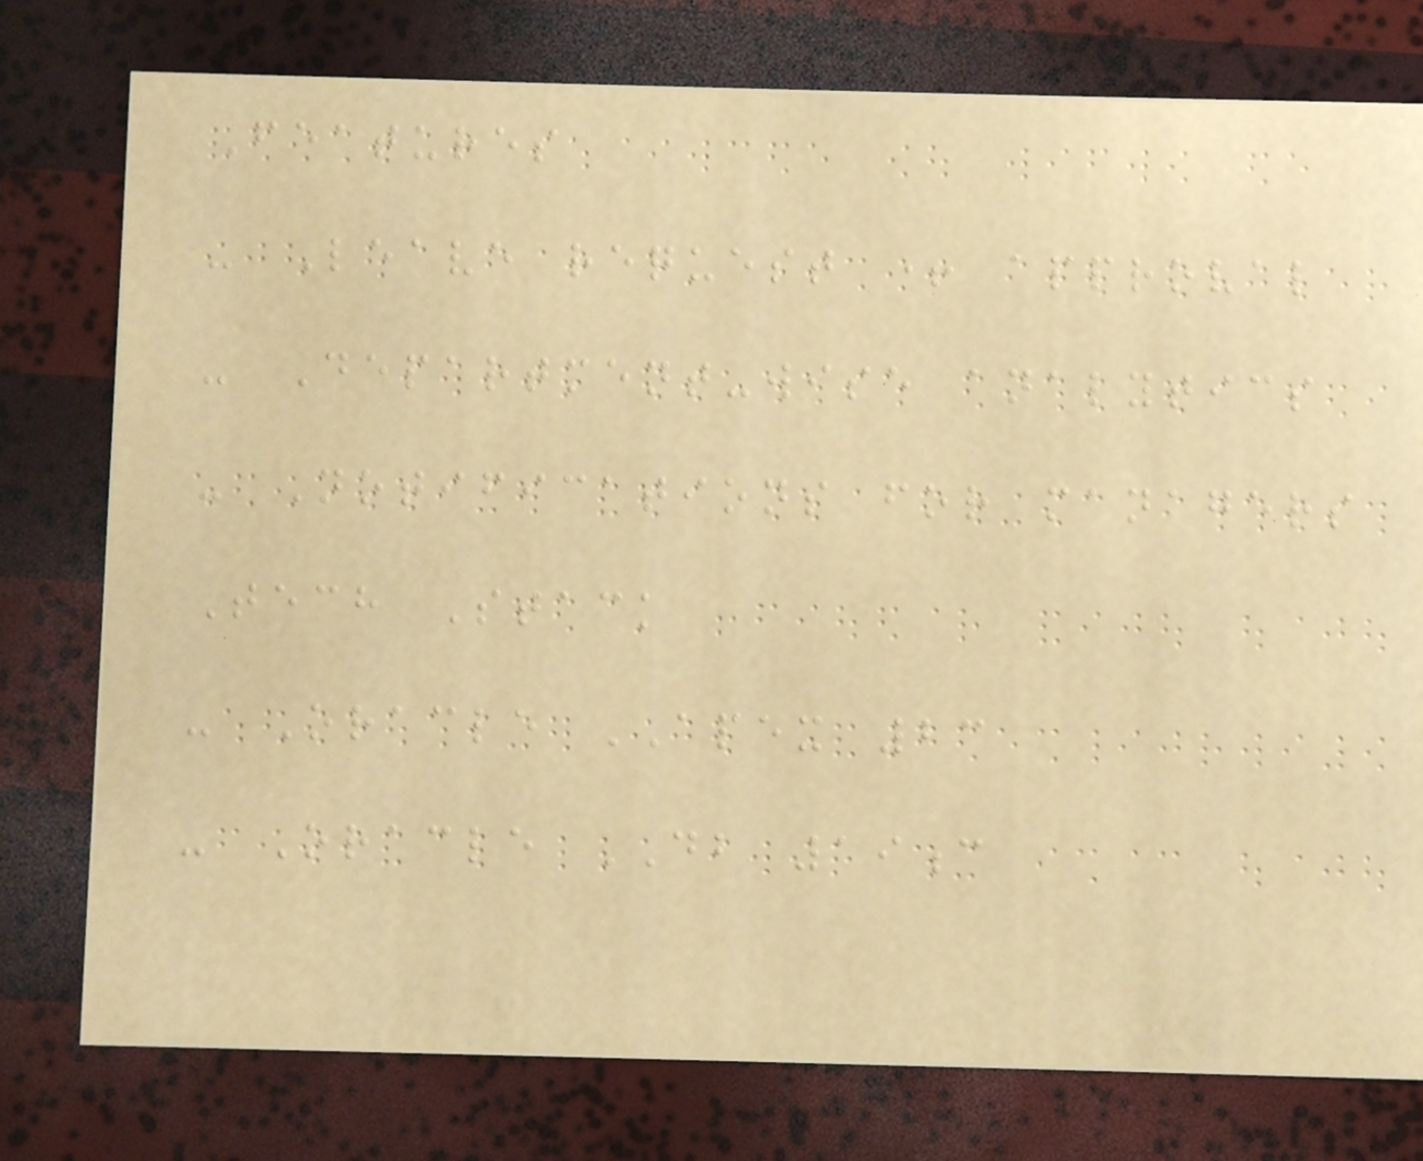Features
- Leave request + approval
- Department-wise analytics
- Notifications for managers
Tech Stack
- Oracle APEX 23
- Oracle DB 19c
